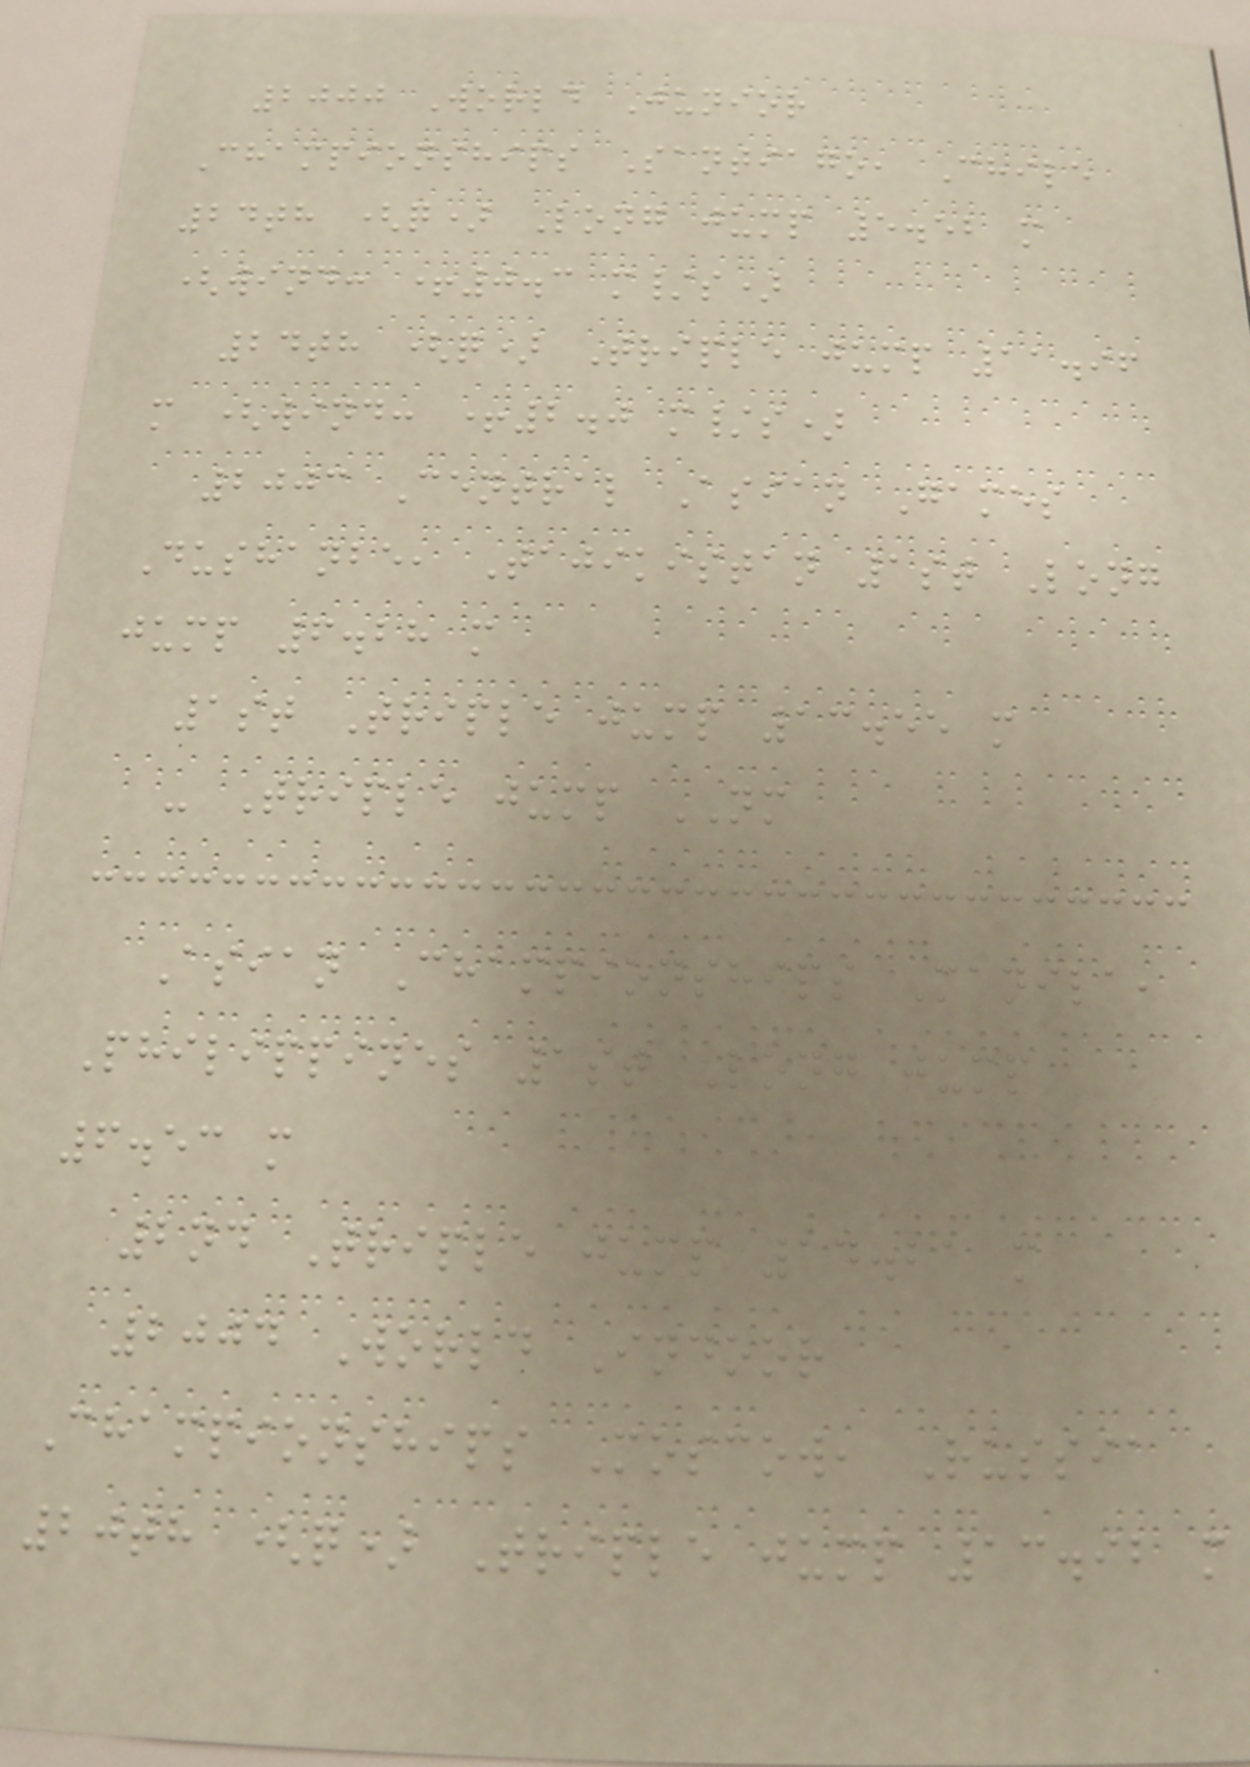2000 World Junior
Championships Santiago, Chile
24th (q) Long jump 5.52 m
(wind: +0.3 m/s)
24th (q) Triple jump 11.96
m (wind: +2.0 m/s)
2003 Central Asian Games
Dushanbe, Tajikistan 1st Long
jump 6.28 m
1st Triple jump 13.55 m
- Triple jump NM
Asian Championships Manila,
Philippines 1st Long jump
6.53 m
2nd Triple jump 14.21 m
2004 World Indoor
Championships Moscow, Russia
20th (q) Triple jump 13.92 m
